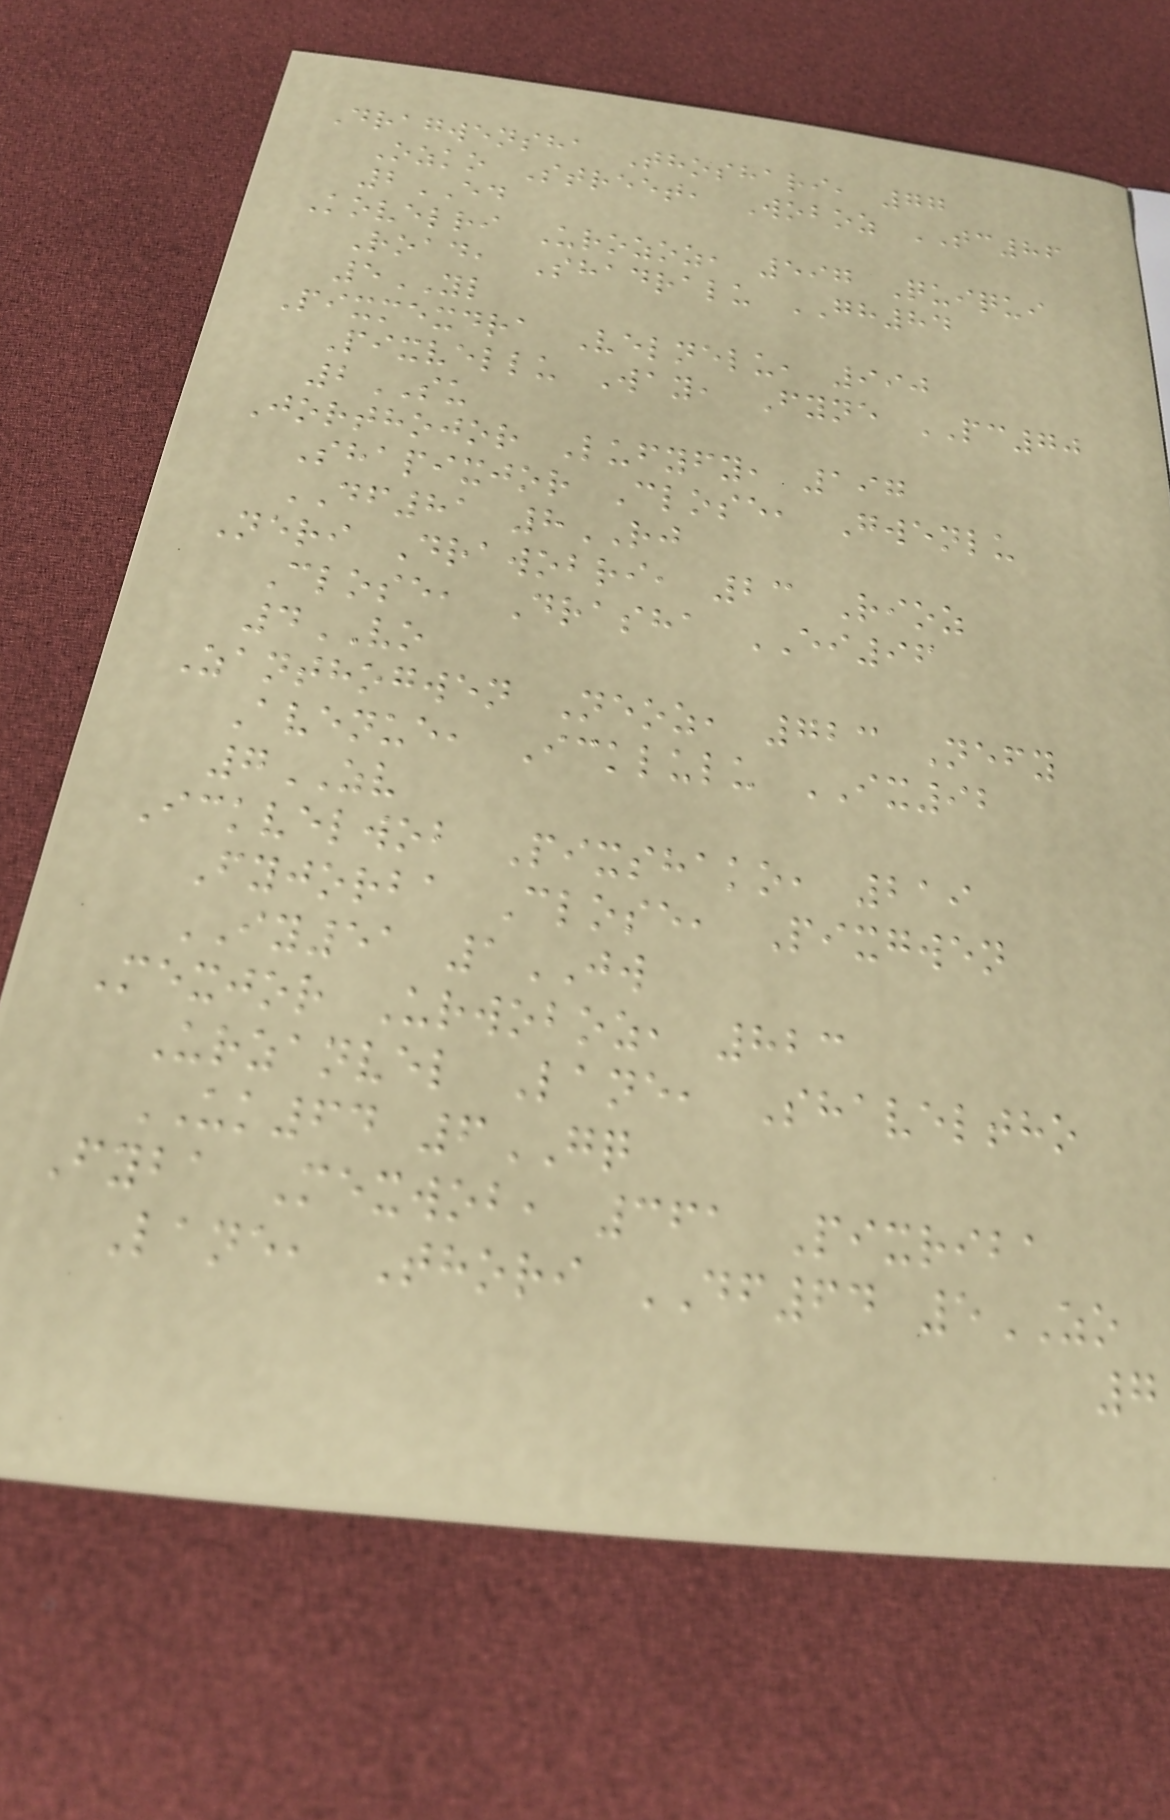Dragwensha Thoshari, 77
Ozko Street, Woboz TC86
2ED
Kovelri Urozoz, 597 Quiqui
Road, Shadralu GH84
5YL
Pixmexdra Velnelu, 990
Pixvellu Way, Fyne PC70
2SU
Jorthojor Lufyfy, 197
Shapixjor Close, Gwenlu
DF81 8RJ
Neri Drawobri, 23 Rioz
Close, Drasha EI96
4VO
Zanthogwen Neoz, 723 Nefy
Avenue, Icklulu IX92
7ZV
Ickvelwob Pixshako, 219
Fyjorba Close, Pixgwen
IY51 1JW
Mexjor Urwoboz, 823
Urzanvel Lane, Shaveltho
UK64 6GQ
Fyba Mexwob, 361 Pixriba
Lane, Thori DF64 5ZO
7
